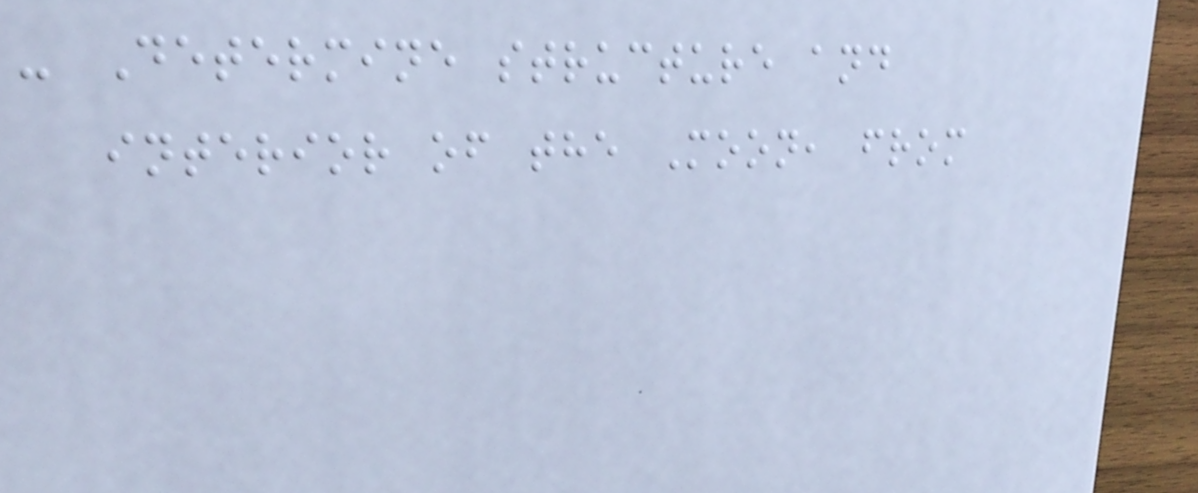- Determine structure and
interior of the Moon, from
